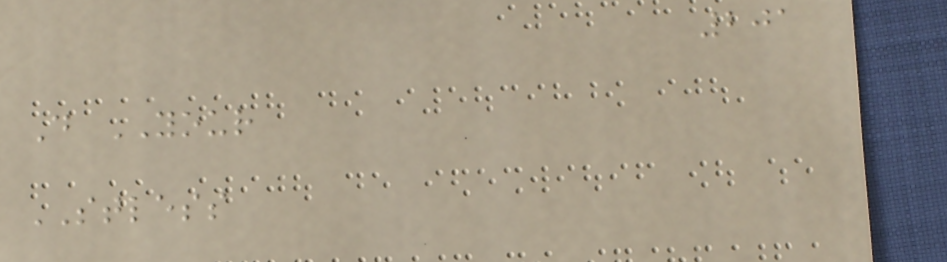201
D YOUR
STLESS
